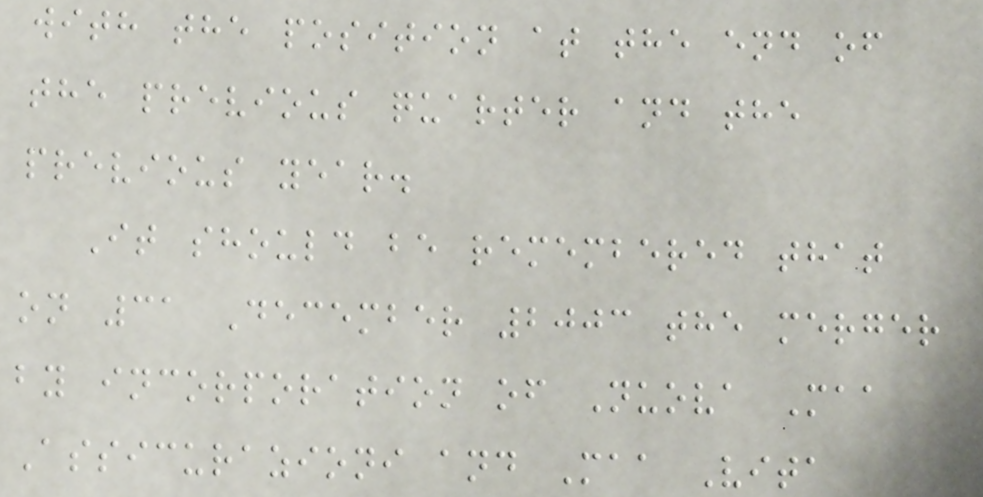with the position at the end of
the previous quarter and the
previous year.
It should be remembered that
on 31 December 2003 the merger
by incorporation of Nuova Maa
Assicurazioni and Maa Vita
